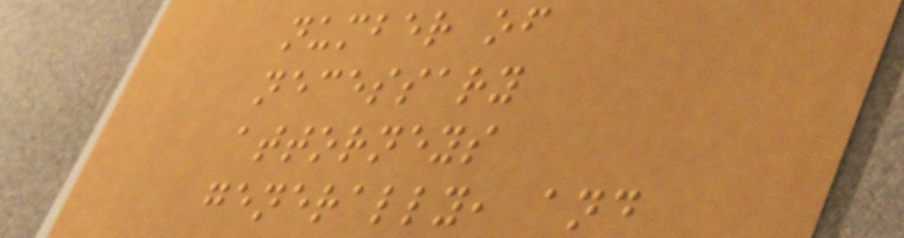number of
necessary
attorneys
generally, and
